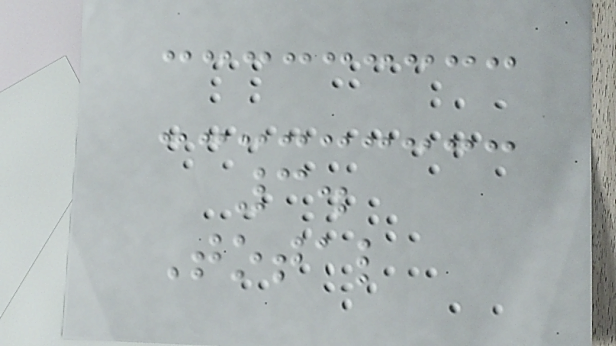3.
Total
